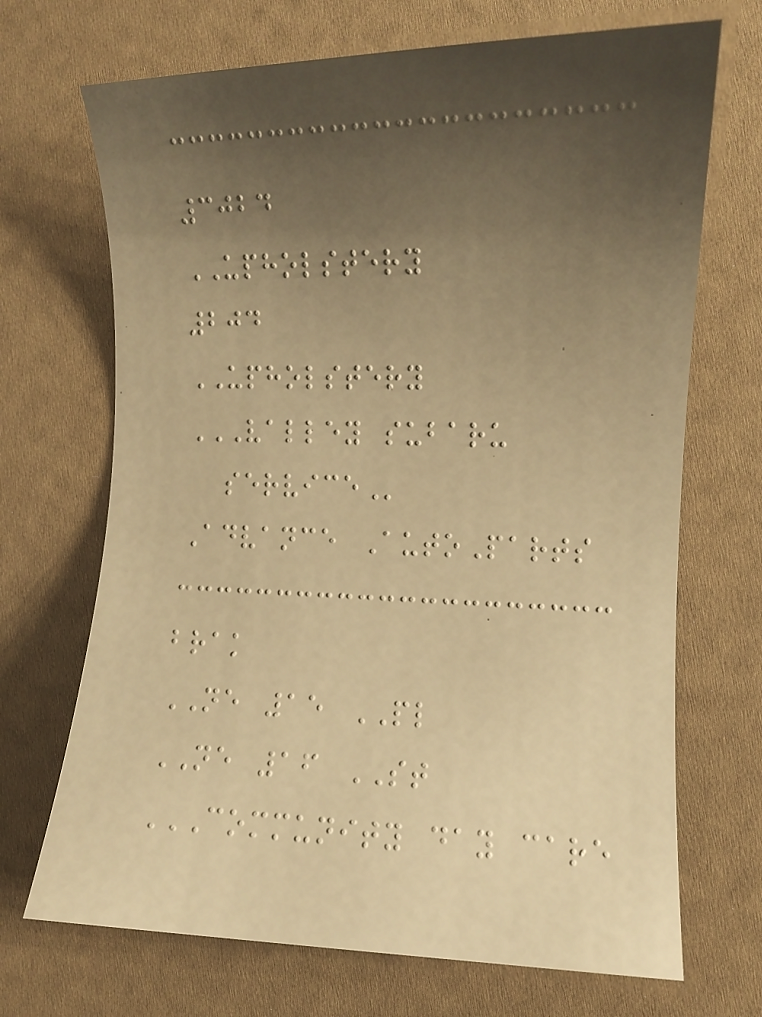3024
UPHOLSTERY
204
UPHOLSTERY
VALLEY SUBARU
SERVICE
Advance AutoParts
brak
NE 15 PL
NE 16 ST
COMMUNITY DAY CARE
